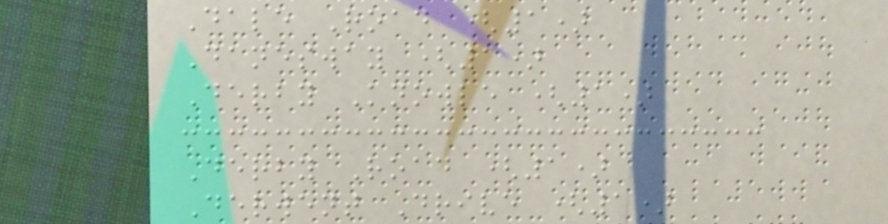Dale Road (1)
Danesway (1)
Derby Knowle (1)
Derby Road (1)
Derwent Drive (1)
